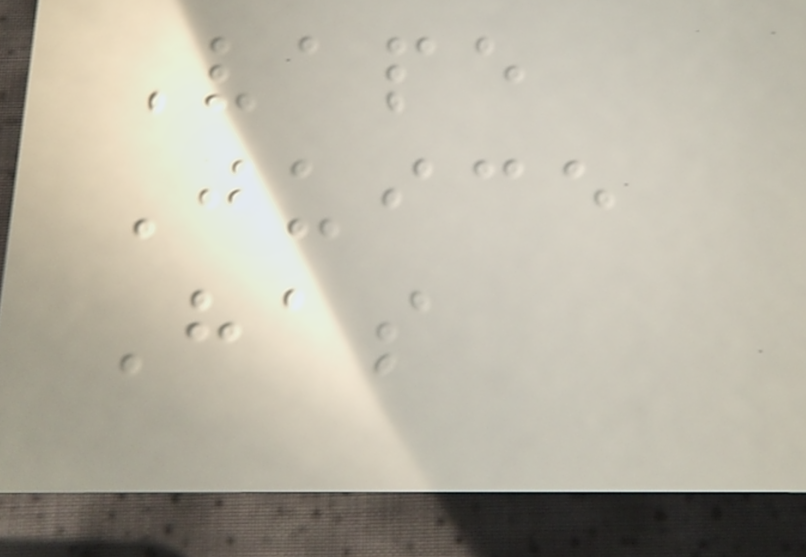Vape
Juice
Has
